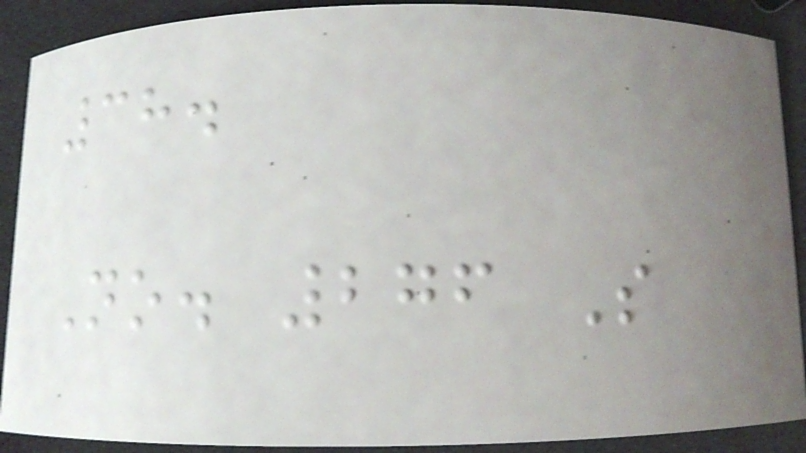38.
No. 276 S
